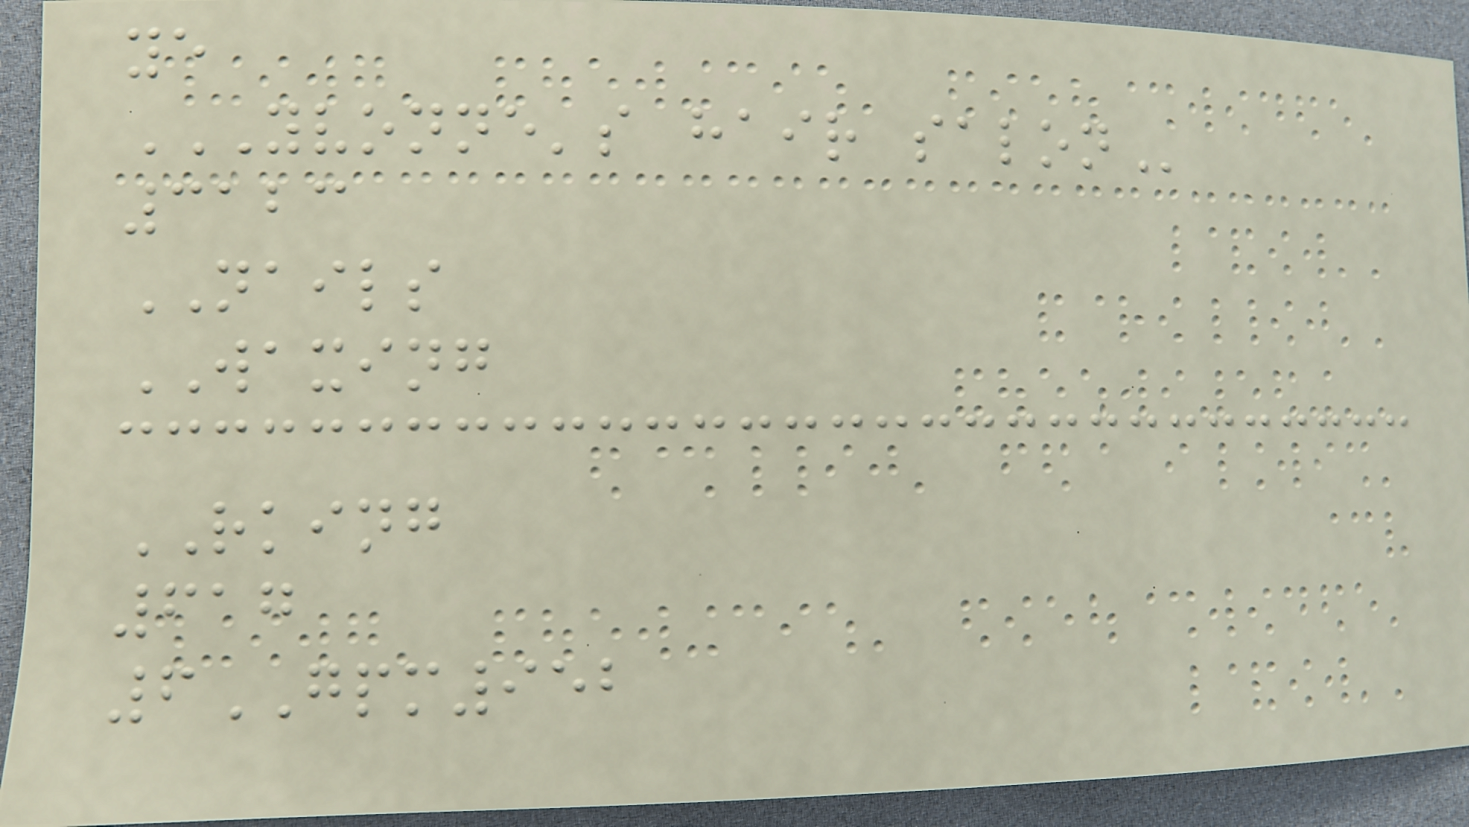ye
YVONNE'S HAIR SALON
3123
NAILS
WAXING
RKING
617
6GPM952
